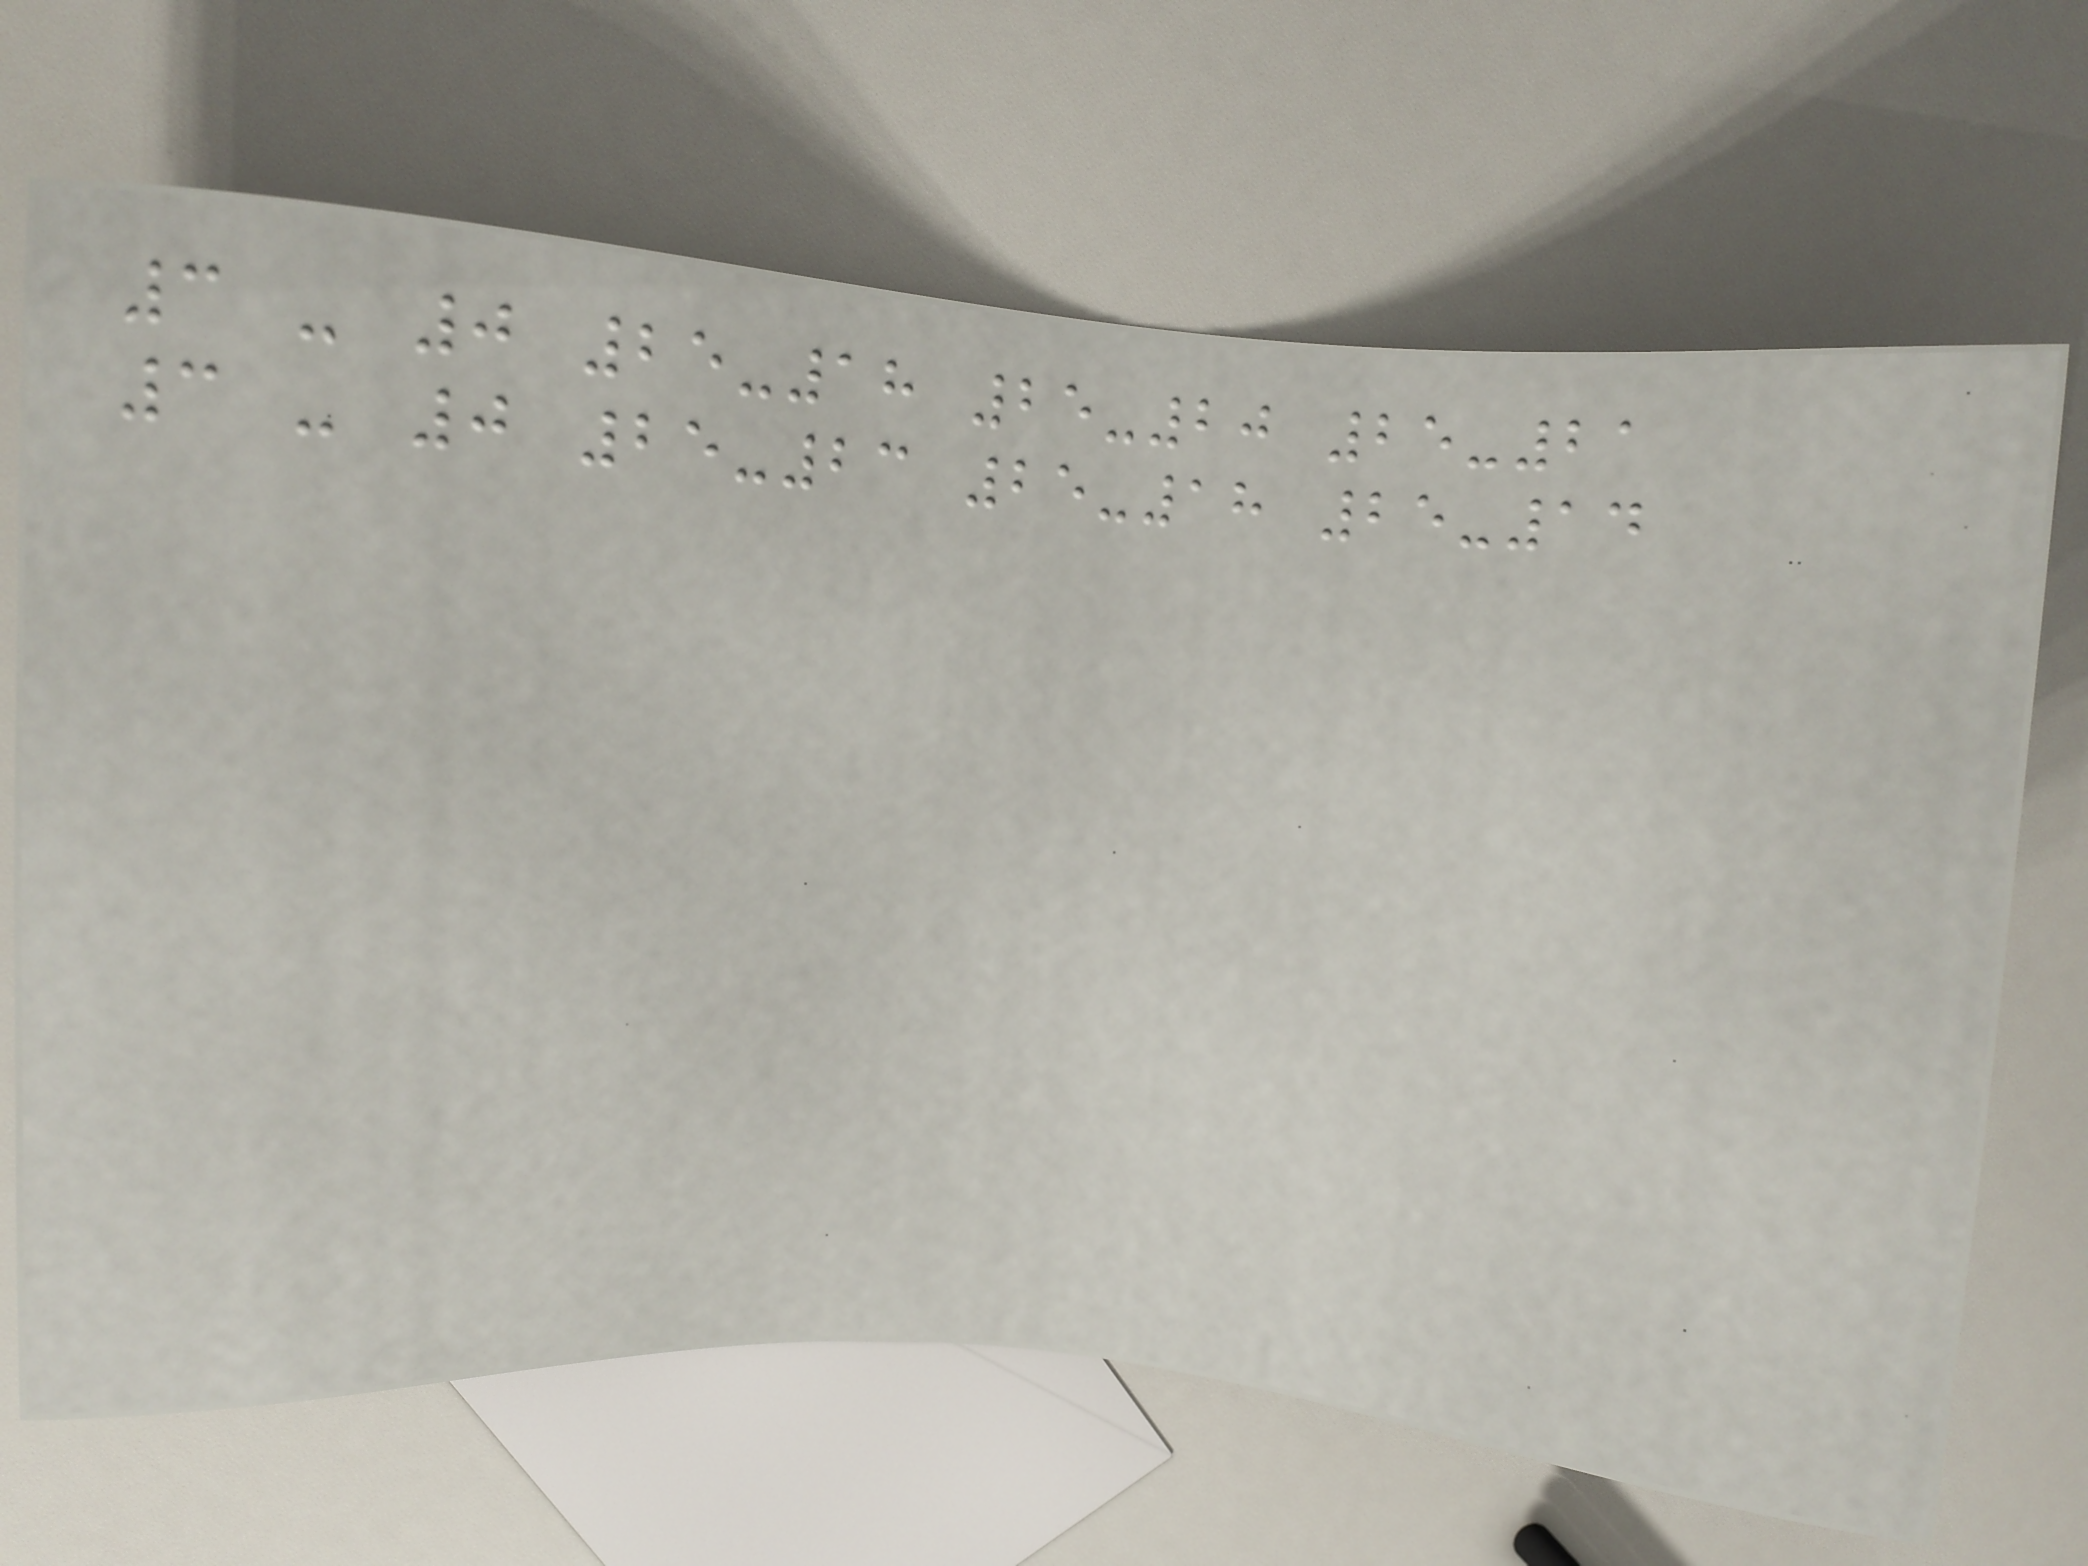3 - 0 25-18 25-20 25-21
3 - 0 25-23 25-18 25-14
